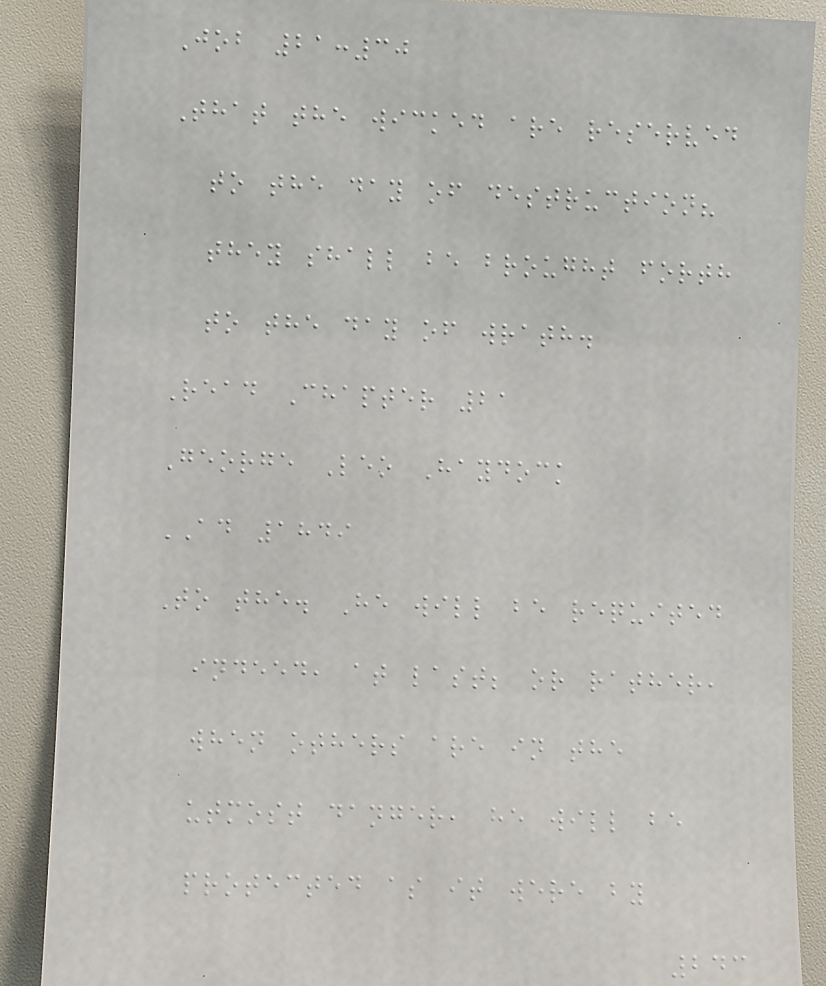Job 21:30
That the wicked are reserved
to the day of destruction?
they shall be brought forth
to the day of wrath.
Read Chapter 21
George Leo Haydock
AD 1849
To the. He will be requited
indeed, at last; or rather,
when others are in the
utmost danger, he will be
protected as it were by
243
